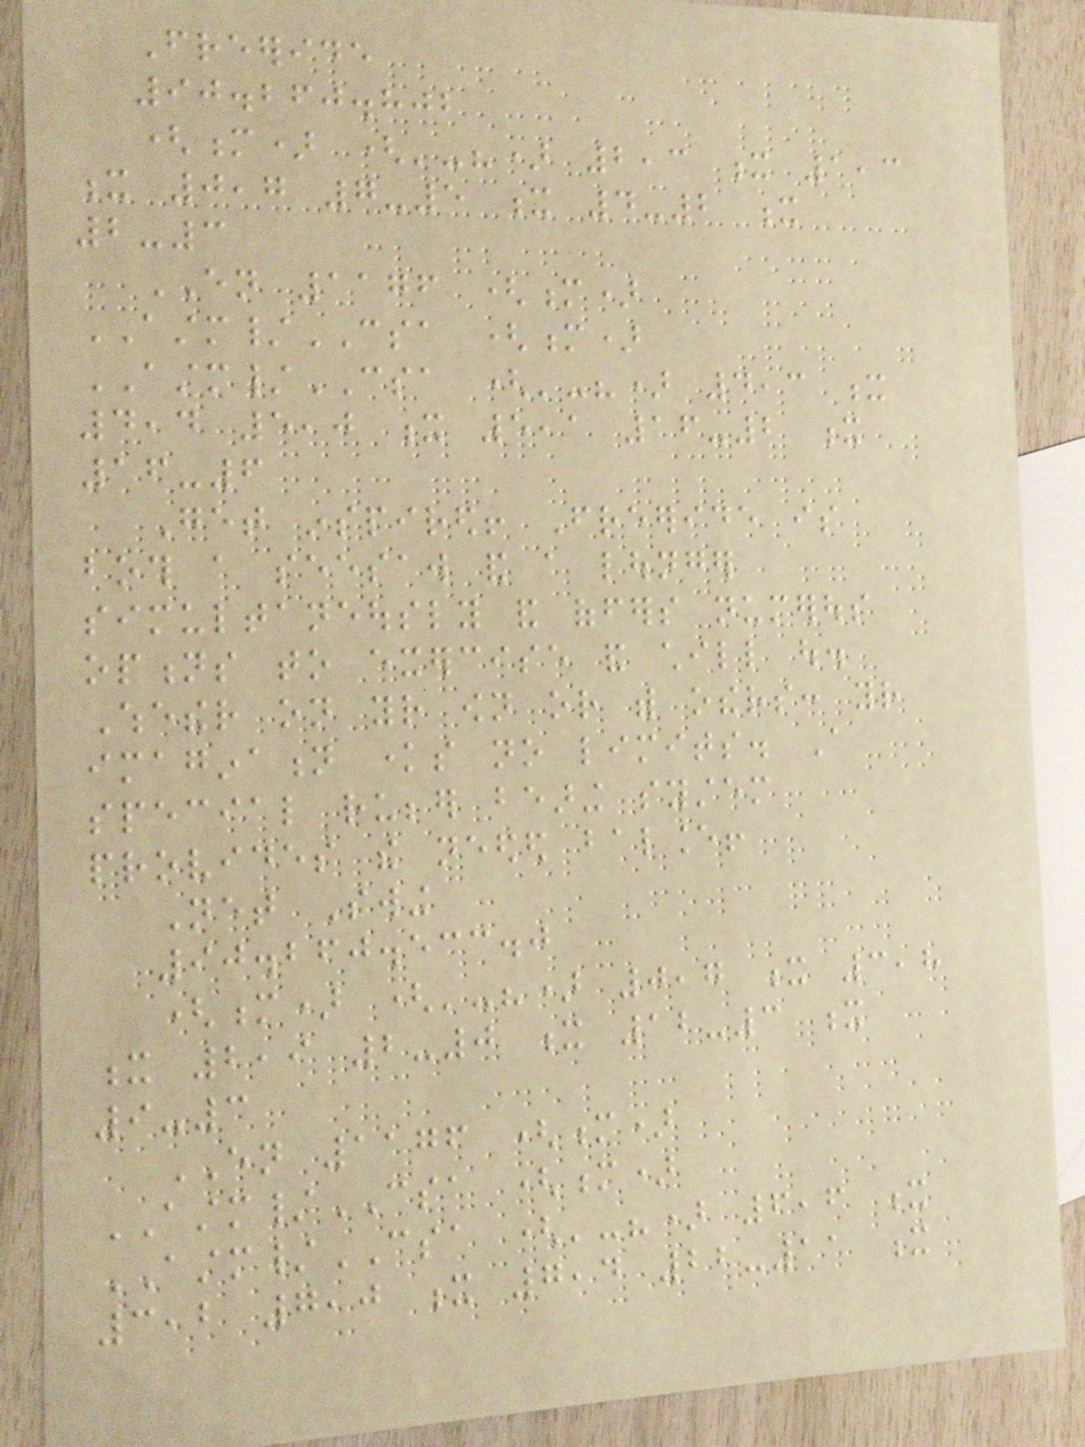Freeride
90.260.802
(m) ('-") 2,3 x 1,3
x 0,7 7-5 x 4-2 x
2-3
EN 1176 (m)
ASTM/CSA (m)
ASTM/CSA ('-") 4,3 x
4,4 5,0 x 5,1 16-2 x
16-6
Get inspired! Freeride is
both a seesaw and a lounger
simultaneously and offers numerous
options to exercise and chill out.
Whether on your own or with others: your
imagination knows no limits. A
special rubber bearing system
provides the needed balance!
Net Swing
90.260.533.0
(m) ('-") 0,7 x 3,8
x 2,9 2-0 x 12-3 x
9-3
EN 1176 (m)
ASTM/CSA (m)
ASTM/CSA ('-") 6,6 x
3,2 7,0 x 7,4 22-11 x
